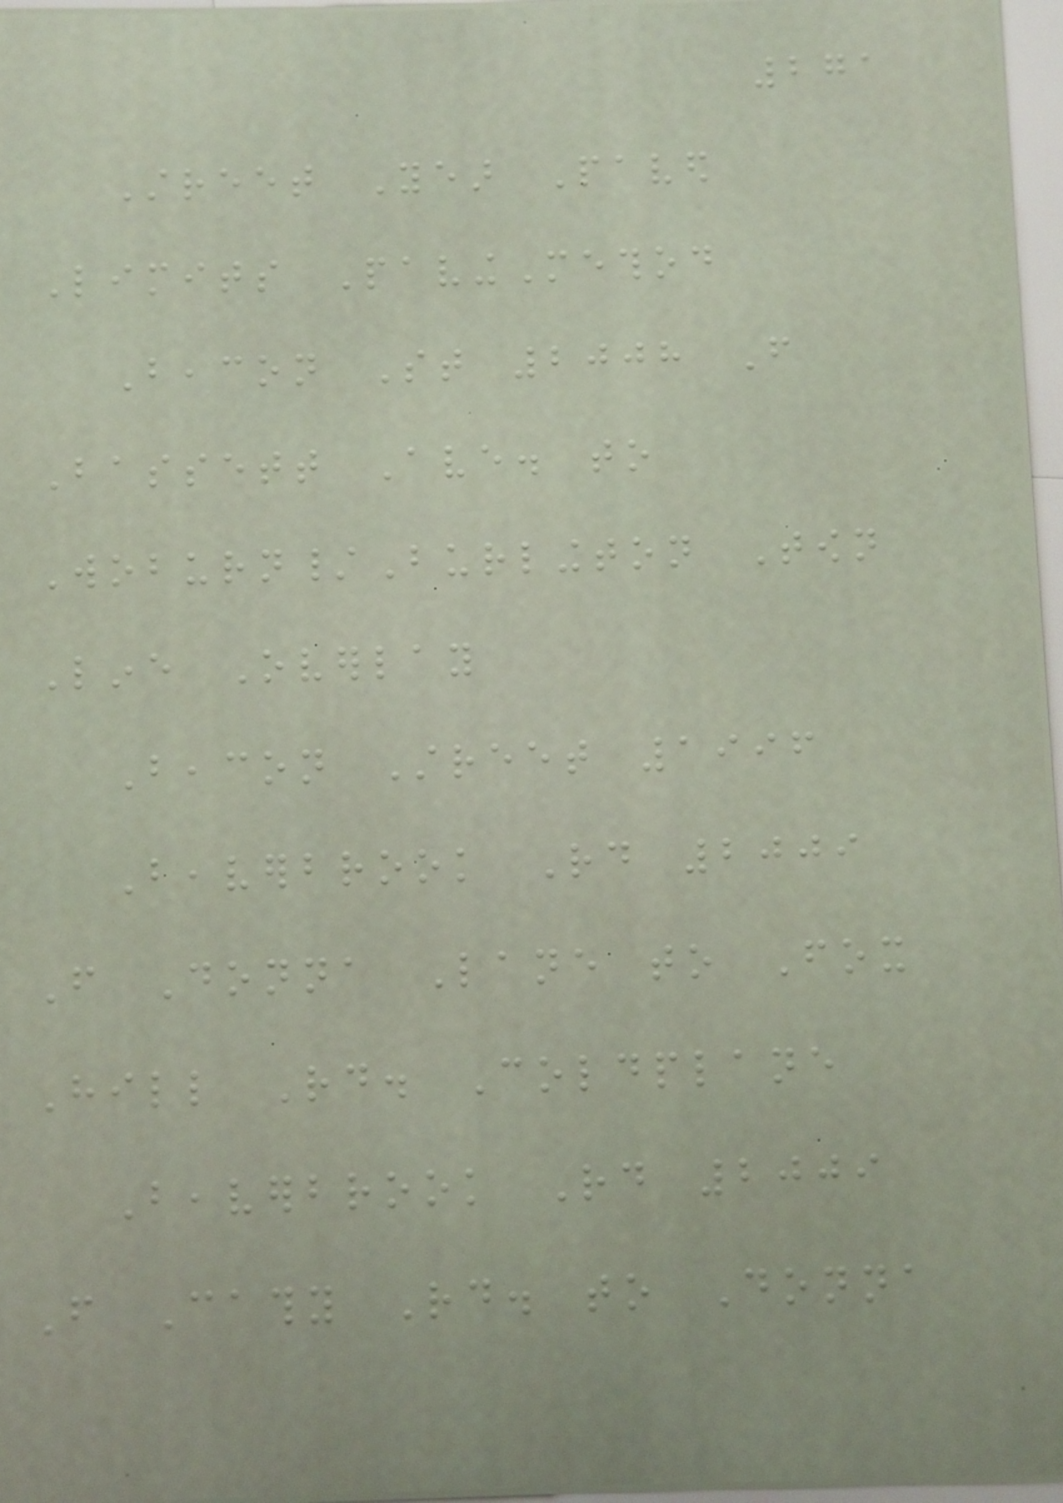271
Street Year Paved
Limits PavingMethod
Beacon St 2008 From
Bassett Ave. to
Woburn/Burlington Town
Line Overlay
Beacon Street 1996
Beaverbrook Rd 2009
From Donna Lane to Fox
Hill Rd. Coldplane
Beaverbrook Rd 2009
From Cathy Rd. to Donna
